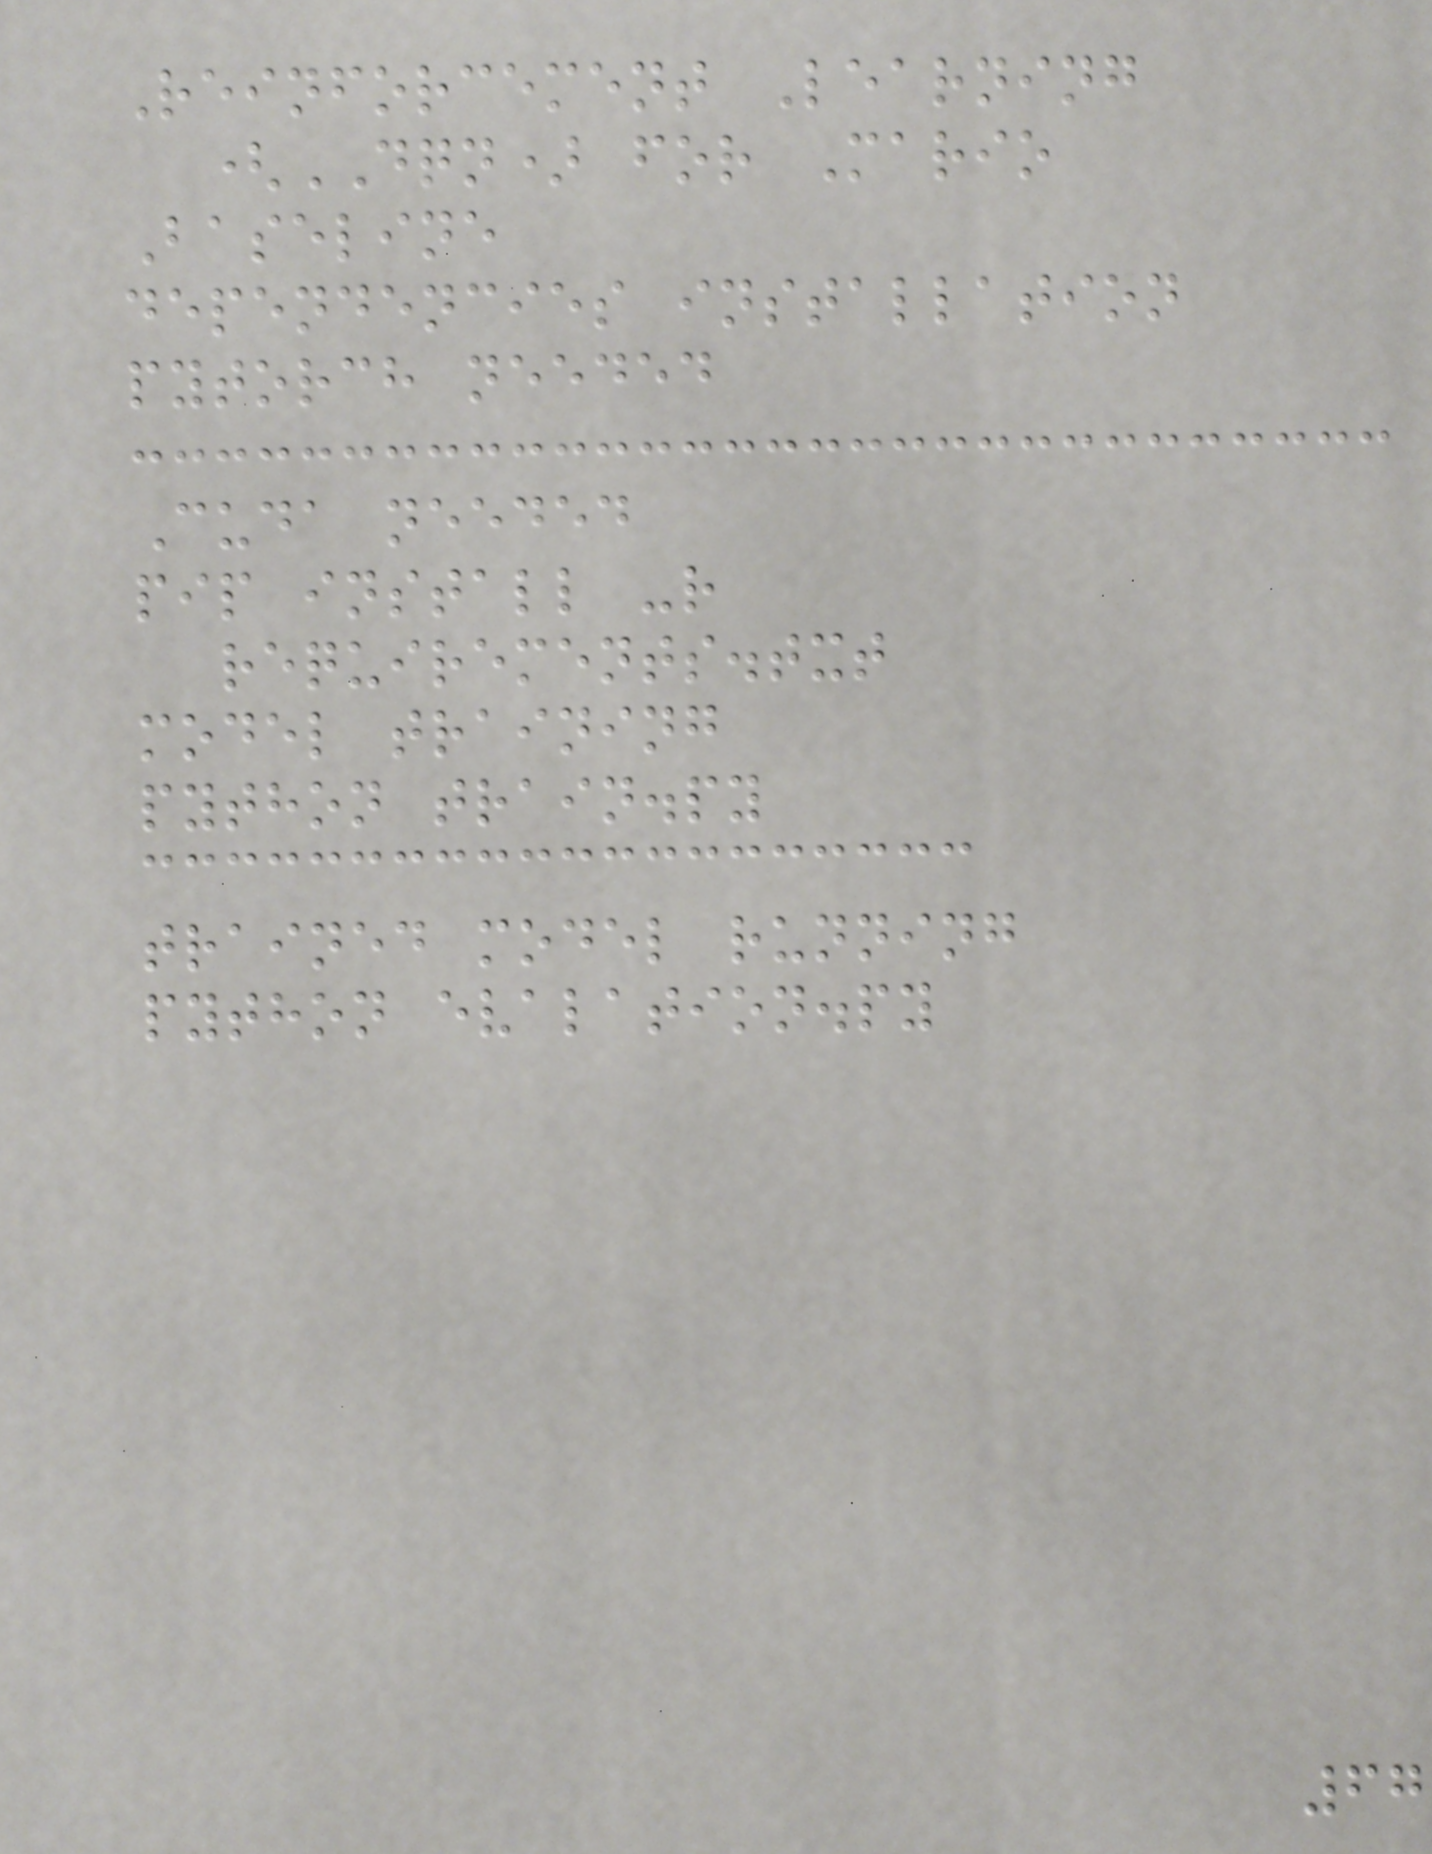Reinforcement Learning
(DQN) for Mario
Baseline
dependencies installation
pytorch needed
Cuda needed
pip install -r
requirements.txt
model training
python train.py
trained model running
python evalation.py
67
